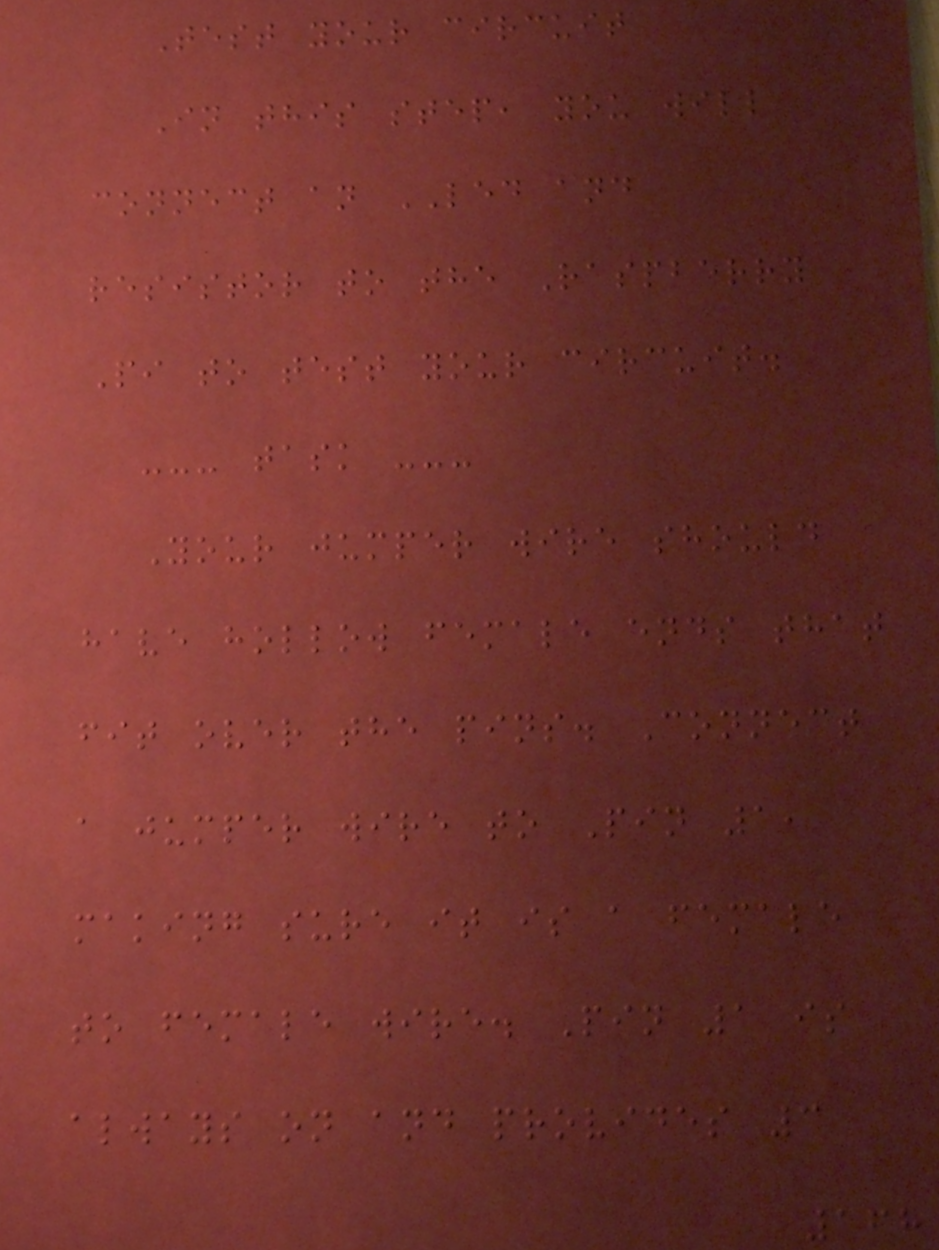Test your circuit
In this step, you will
connect an LED and
resistor to the Raspberry
Pi to test your circuit.
--- task ---
Your jumper wire should
have hollow female ends that
fit over the pins. Connect
a jumper wire to Pin 1,
making sure it is a female
to female wire. Pin 1 is
always on and provides 3
168
